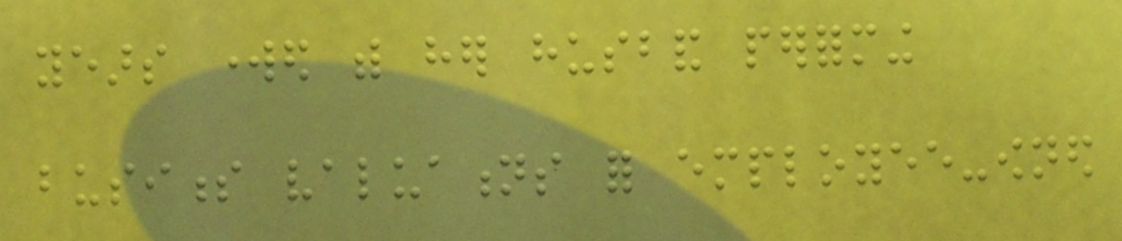years worked with her husband performing
business valuations for employee-owned
